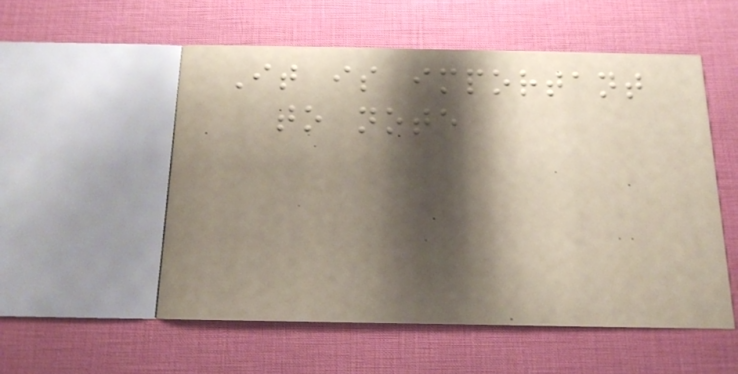It is important
to note
